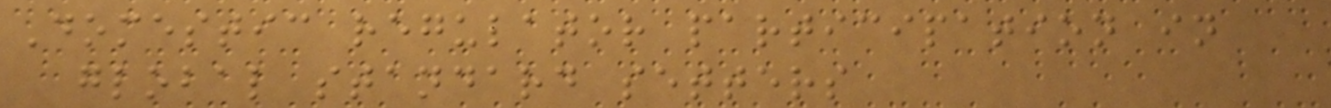Domestic regulator participation in
global standard setters
